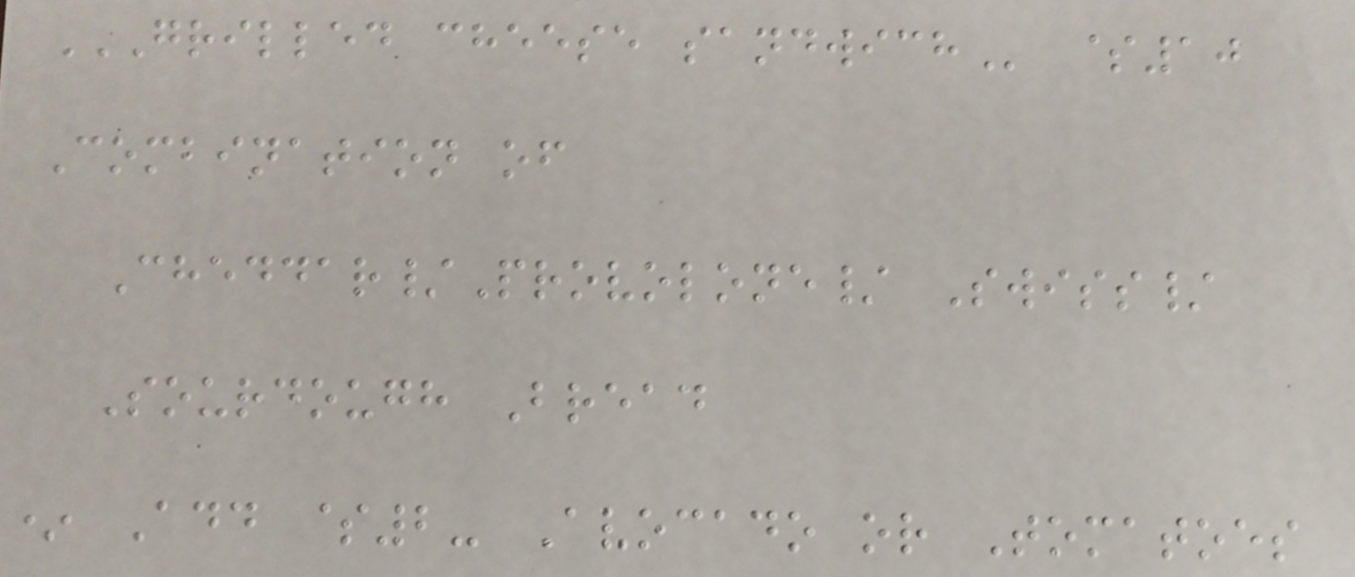GRILLED CHEESE SANDWICH $10
Combination of
Cheddar/Provolone/ Swiss/
Sourdough Bread
* Add $2- Avocado or Tomatoes
